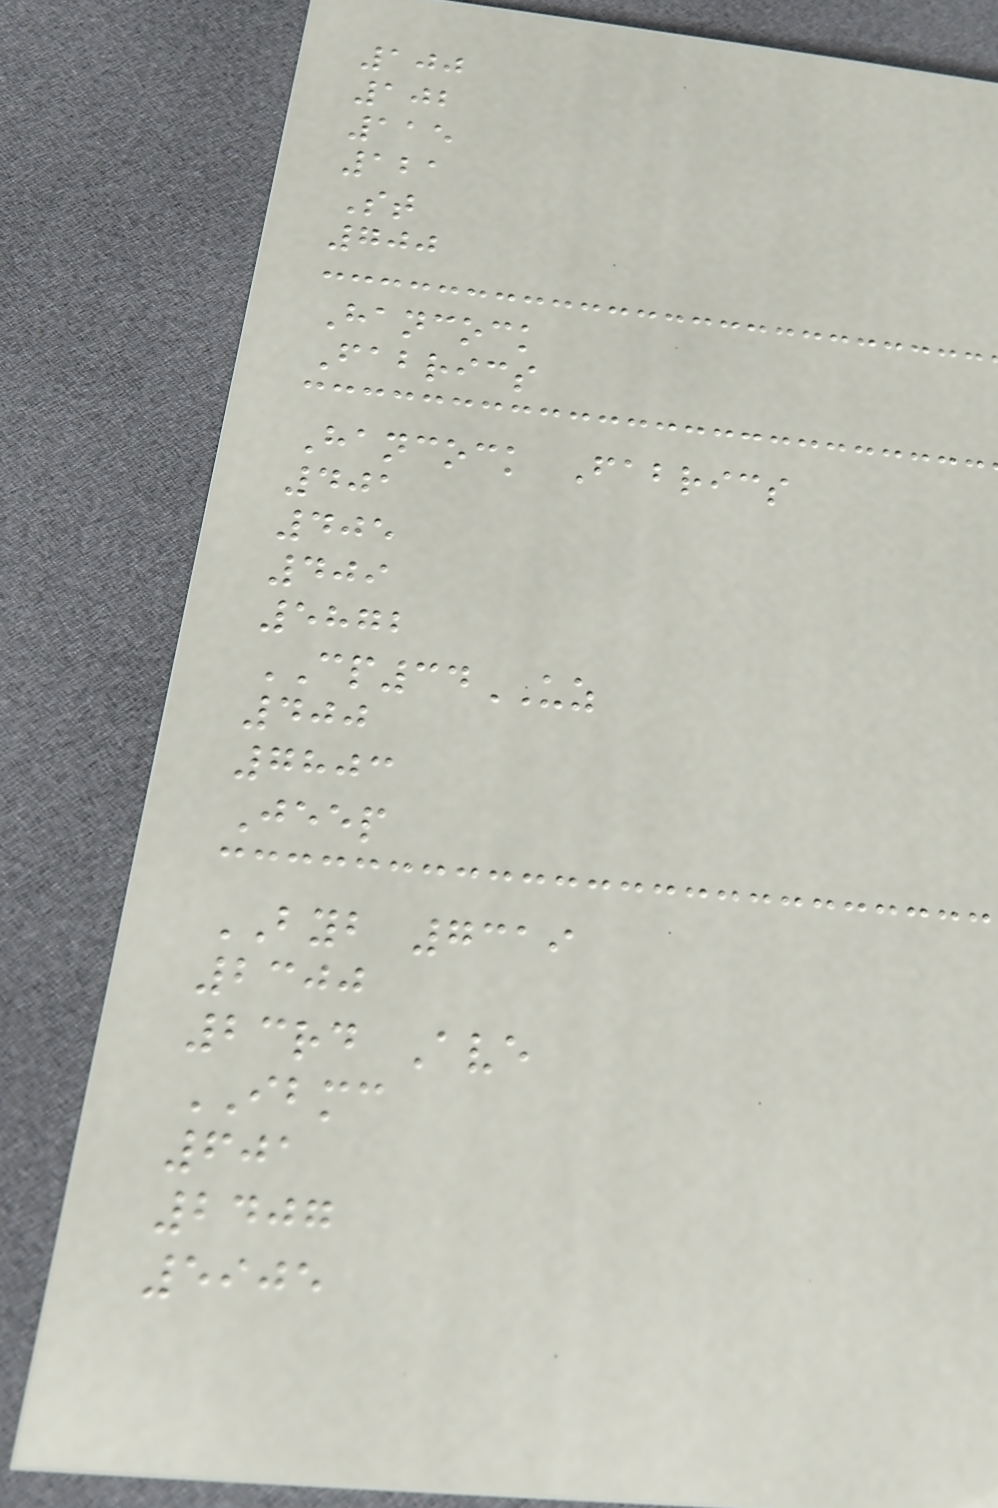100
102
115
121
St
700
Hancock
Fabrics
Hancock Fabrics
401
405
409
5872
CP34UZ
400
7803
Jeep
BYB 7319
2300
23rd Ave
IBMC
601
2407
5905
